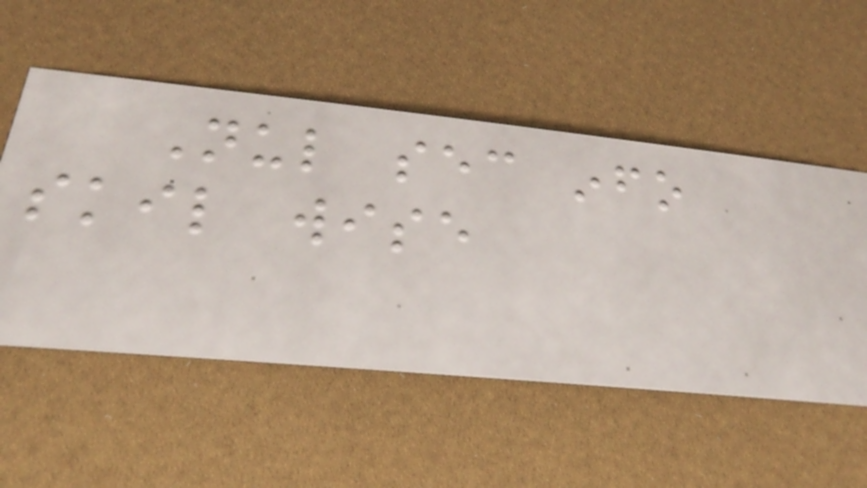Nul sec info
skil wise
